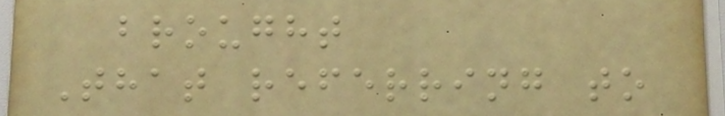brought
That referring to
